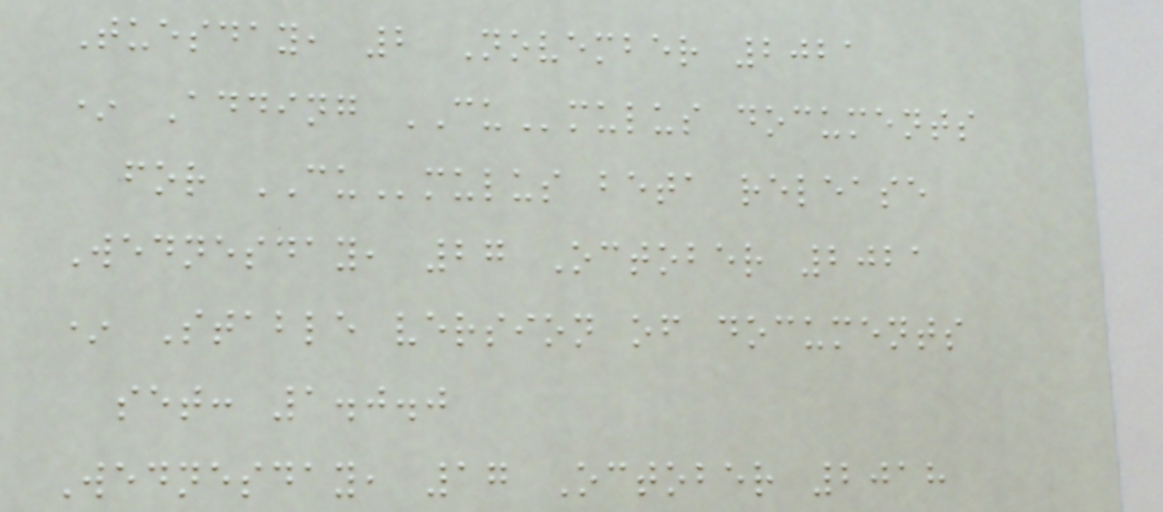Tuesday, 2 November 2021
* Adding CUmulus documents
for CUmulus beta release
Wednesday, 27 October 2021
* Stable version of documents
set: 1.0.0
Wednesday, 17 October 2018
